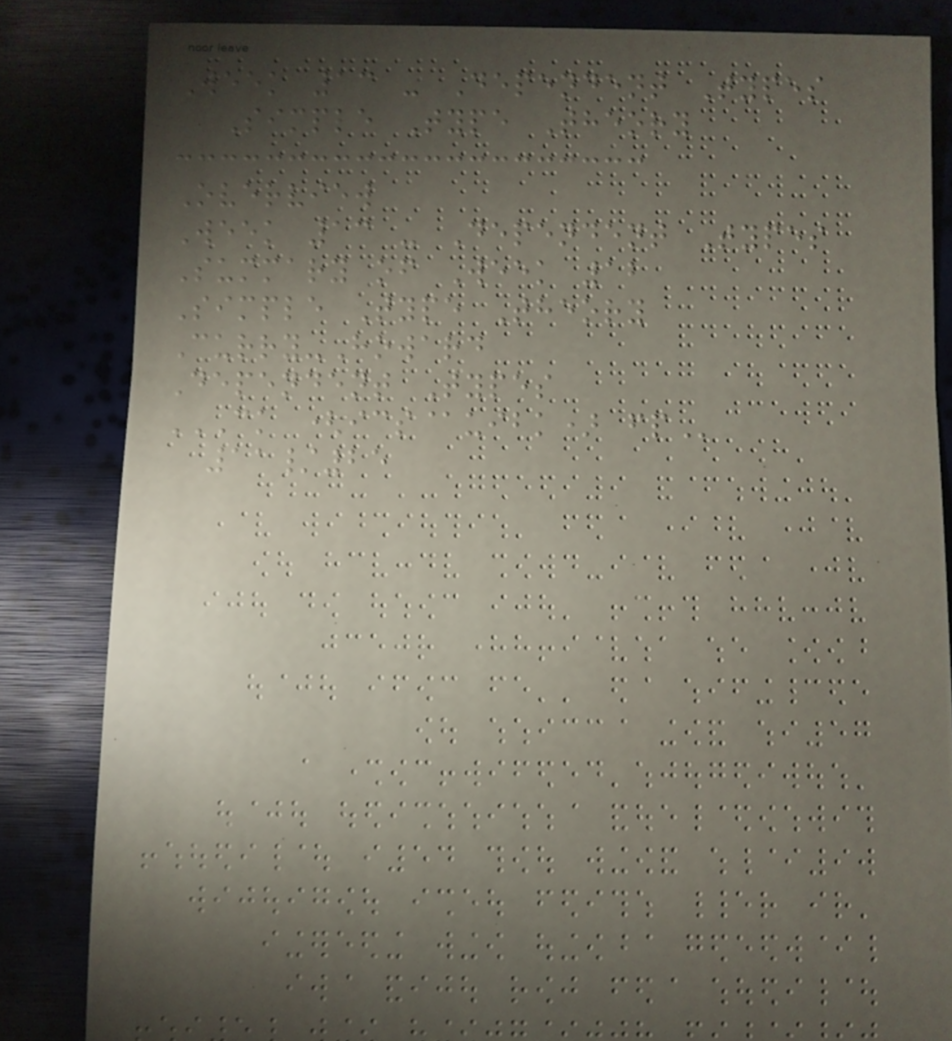Week 13 - Dependent Types
Simple Type Theory
Overview
Week 13 - Dependent Types
Summary of Week 12
Simple Type Theory
Curry-Howard
Dependent Types
CK (ICS@UIBK) FP
11/25
